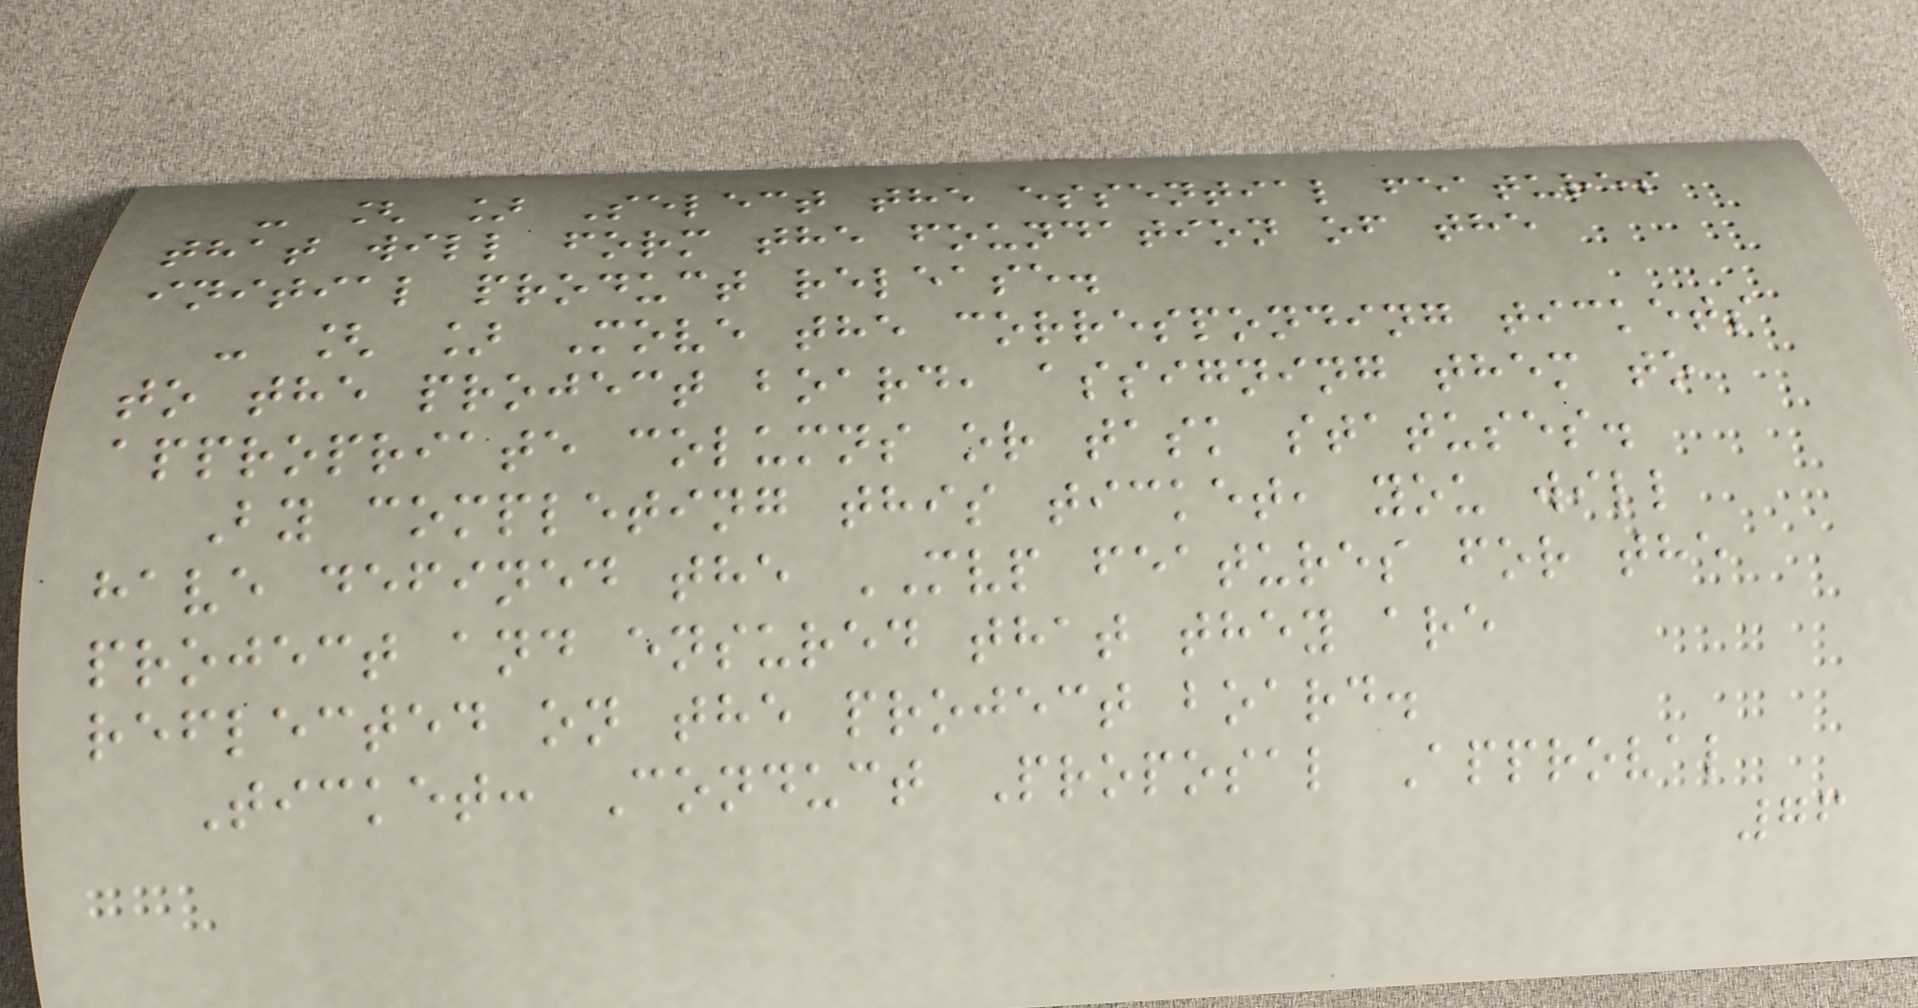- [ ] Select the essential features
that will form the foundation of the
initial product release.
- [ ] Move the corresponding tickets
to the project board, assigning them to
appropriate columns or task statuses.
By completing this ticket, you will
have defined the MVP features for the
project and ensured that they are
reflected on the project board.
Ticket: Conduct Proposal Approval
76
